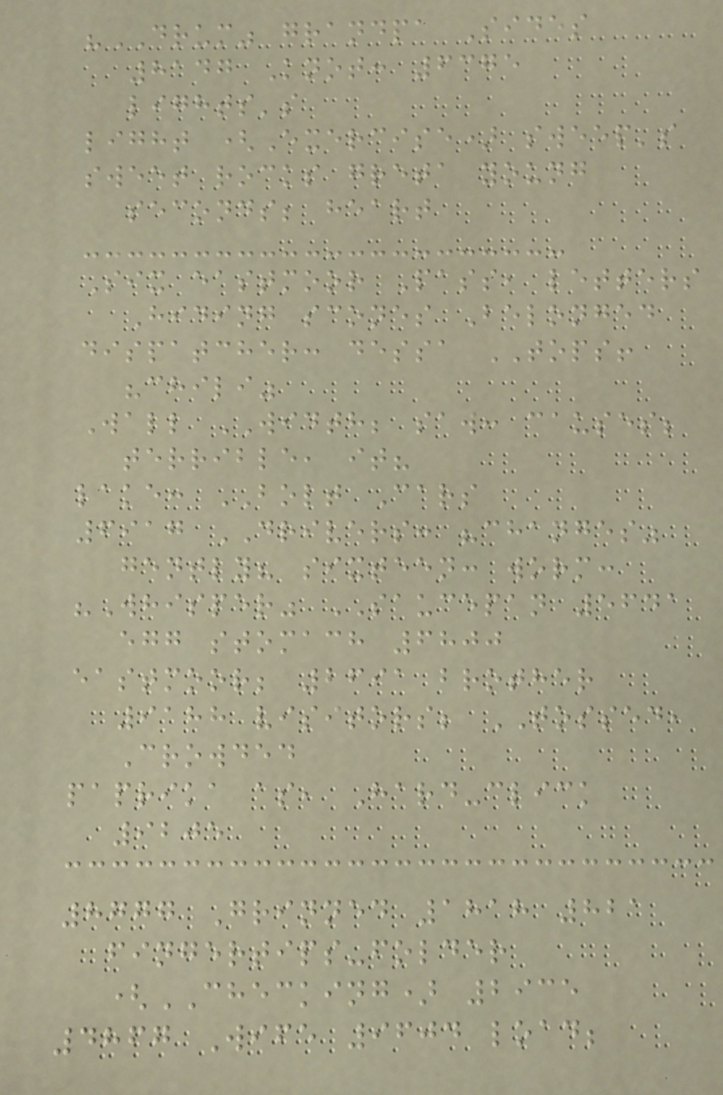"DRUM" grandpa Sides
8147 Knot: 6375
lights's
light (Exercise) sweep's
sweet rocks greta young
seconds; heart
Six eastmoor Pass, letters
Hiding scones Belonged
dispatcher: dessa TOPS!
"chili"
Wall WIDTH; saw: causes;
terrible, it?
lake: BOLT Cars
6917 DRIVERS: "changes"
gently? sixteen: worm:
"Whisper" SAUCEPAN 5641
egg stomach 6800
eastmoor; 2691 brother
9188 visitors; TOSSED,
Crowded
paprika as, Hard-click
9205
8777 Grinned 1818 821
fingertips-folder
(CHECKING) 2935
4867 Wife 9604 load;
